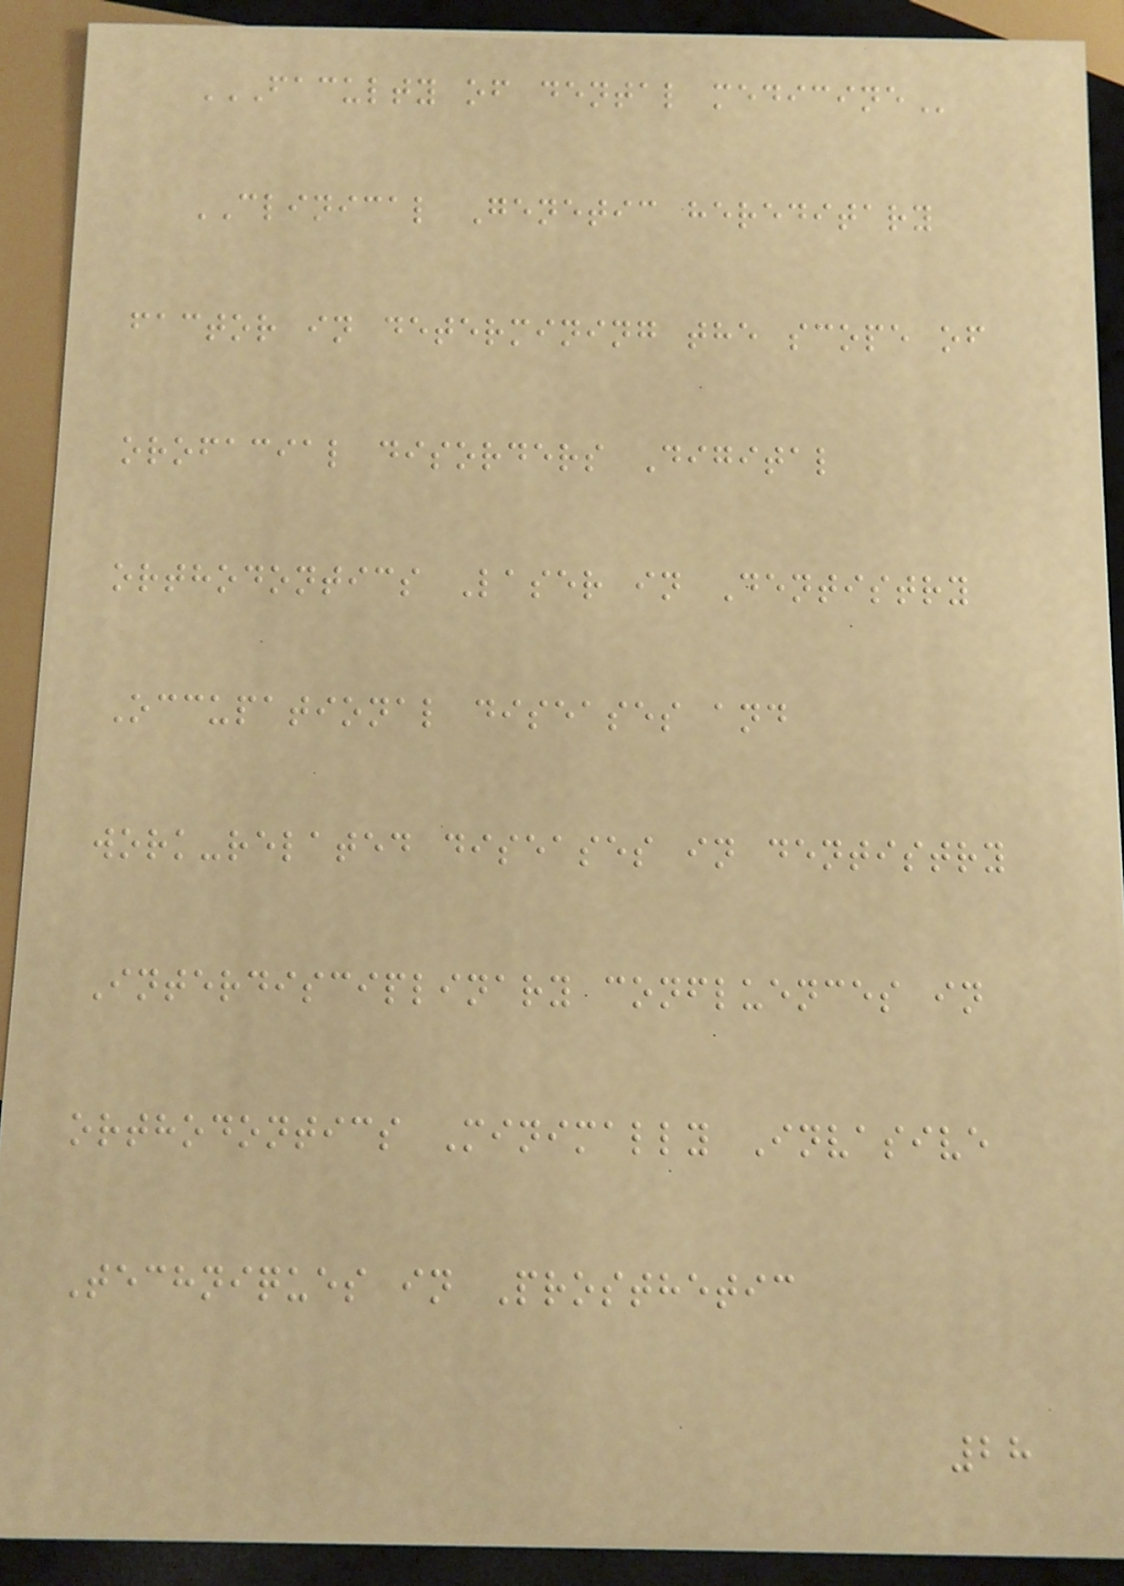FACULTY OF DENTAL MEDICINE
CLINICAL Genetic hereditary
factor in determining the scope of
orofacial disorders Digital
orthodontics Laser in Dentistry
Occupational diseases and
work-related diseases in dentistry
Interdisciplinary confluences in
orthodontics Minimally Invasive
Techniques in Prosthetic
28
